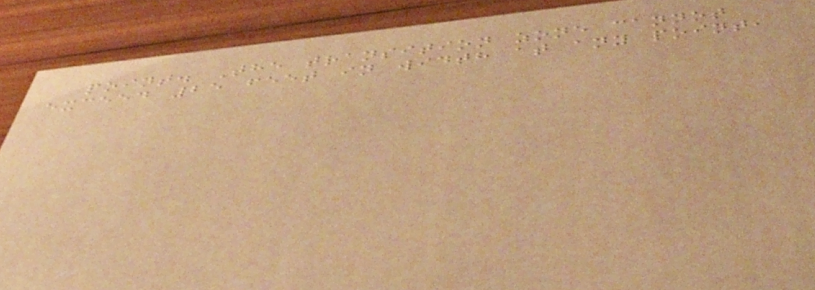point. The transition zone cannot
exceed 25 feet in width at any point,
